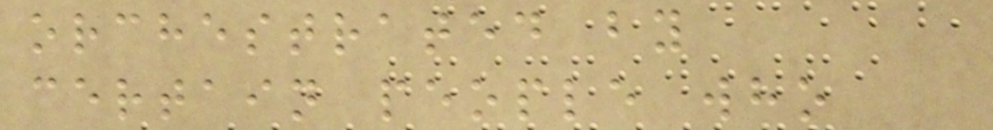orchestrated by
certain people who
